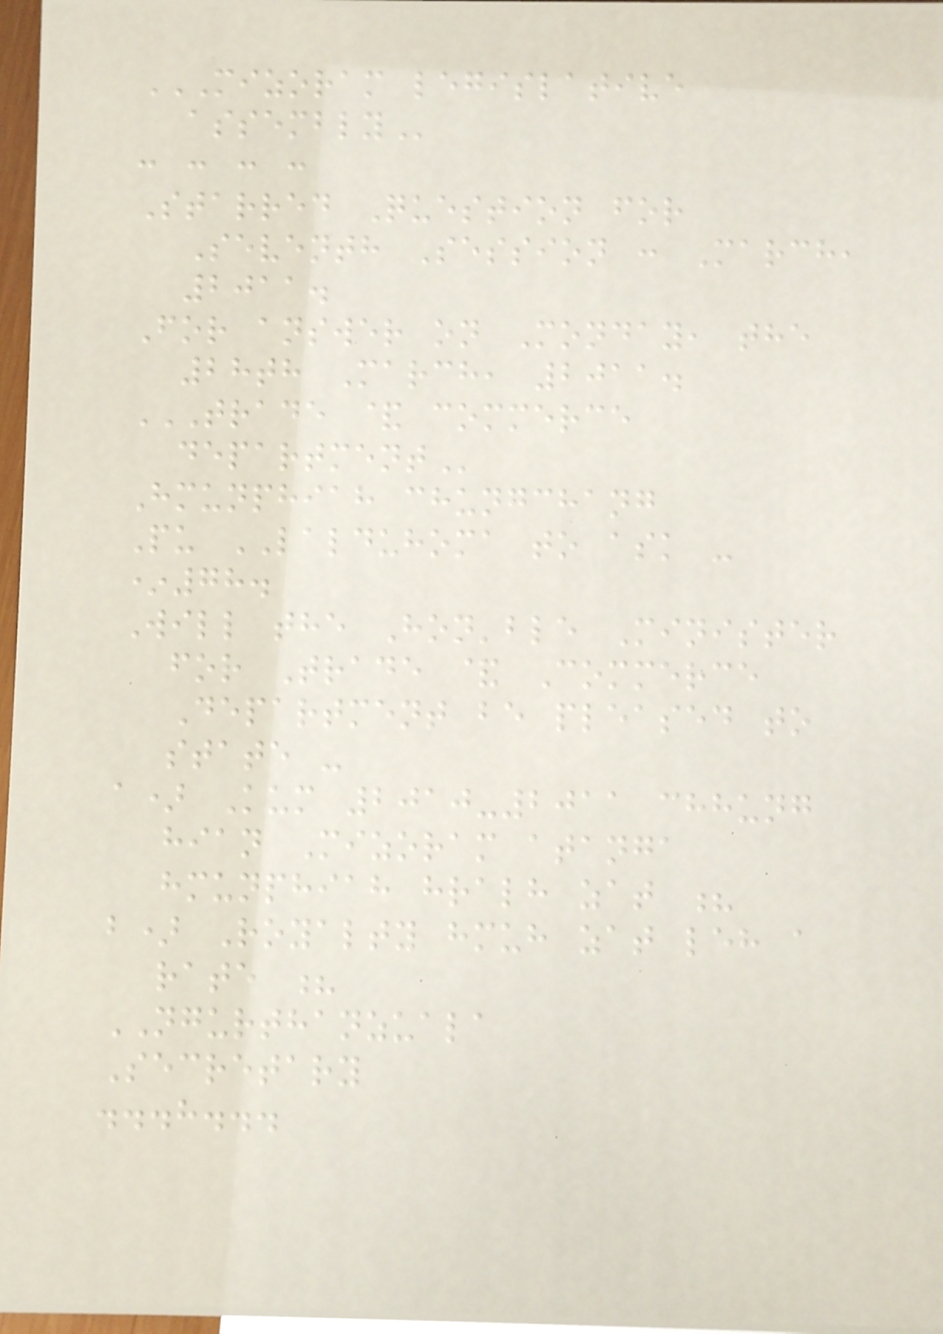MIZORAM LEGISLATIVE
ASSEMBLY
: : : :
Starred Question for
Seventh Session : March,
2011.
For answer on Monday, the
28th March, 2011.
TRADE & COMMERCE
DEPARTMENT
Hmunphiah chungchang
Pu LALDUHOMA to ask -
*78.
Will the Hon'ble Minister
for Trade & Commerce
Department be pleased to
state -
a) Kum 2010-2011 chhung
hian Mizoram atanga
hmunphiah hralh zat ?
b) Royalty hmuh zat leh a
rate ?
NGURTHANZUALA
Secretary
...h...
